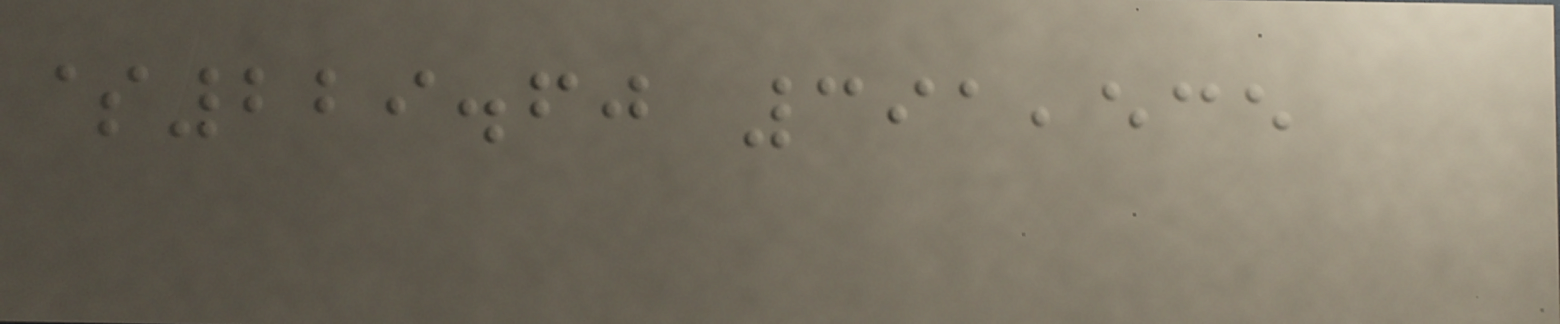$229.60 391,535
